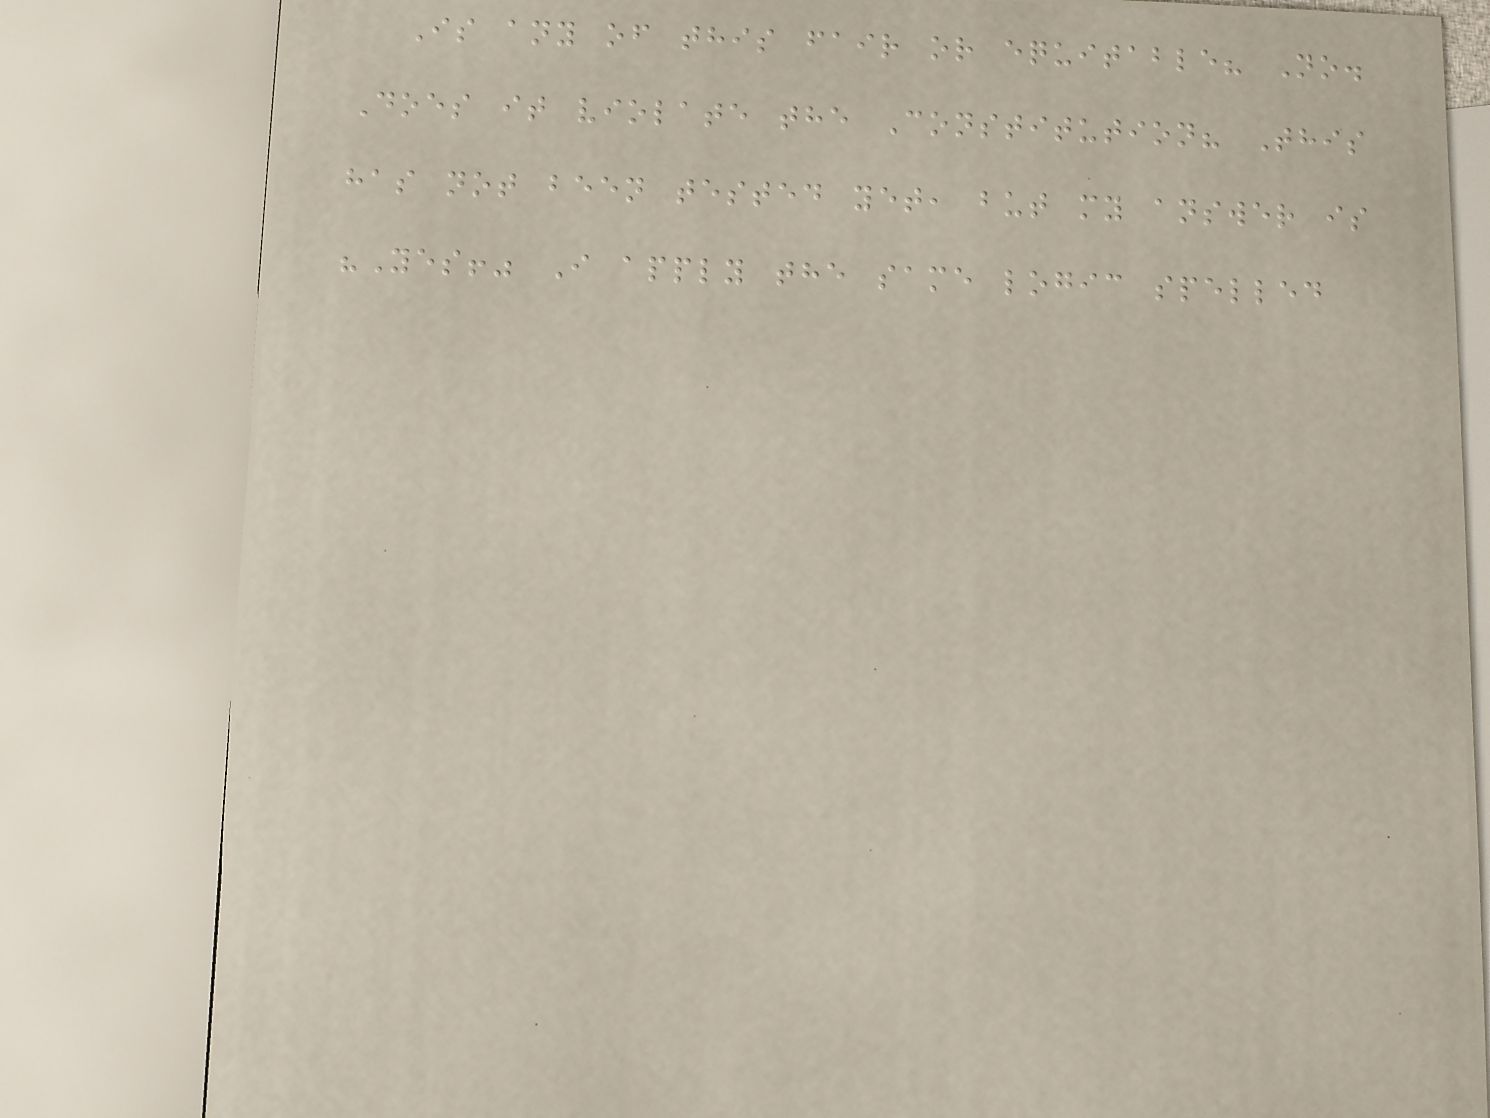Is any of this fair or equitable? No.
Does it violate the Constitution? This
has not been tested yet, but my answer is
"Yes!" I apply the same logic spelled
